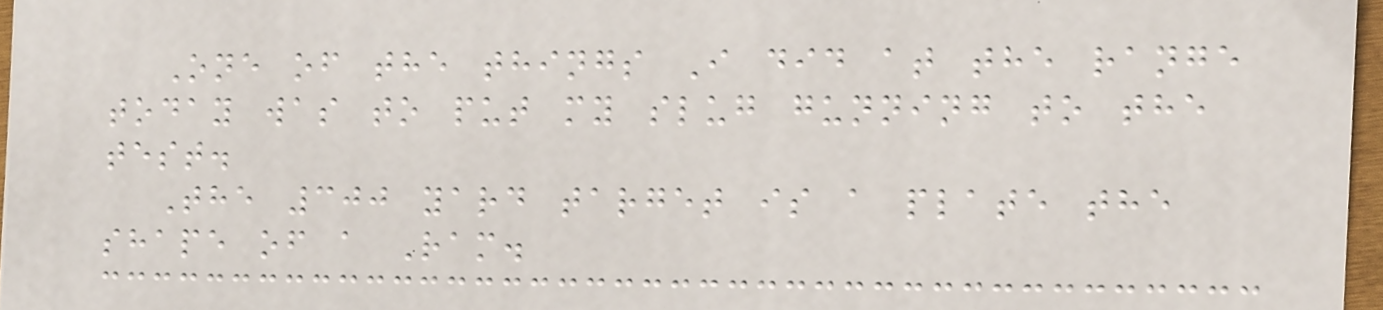One of the things I did at the range
today was to put my slug gunning to the
test.
The 300 yard target is a plate the
shape of a Ram.
